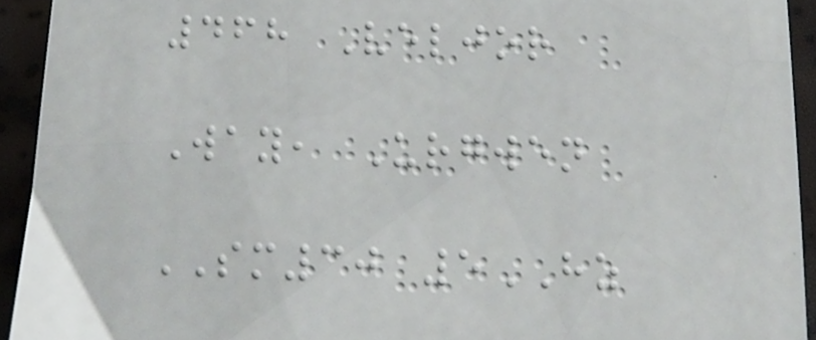468 Veljor
Way, Urgwen
SM30 5HZ
